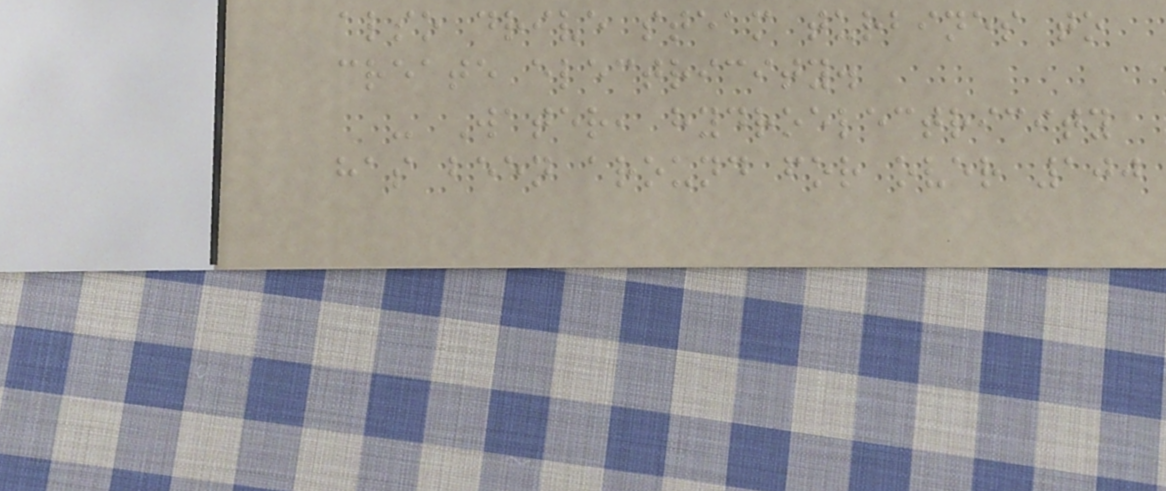also drive steam turbines to
create electricity.
- Water, hydroelectricity
has been around for over 100
